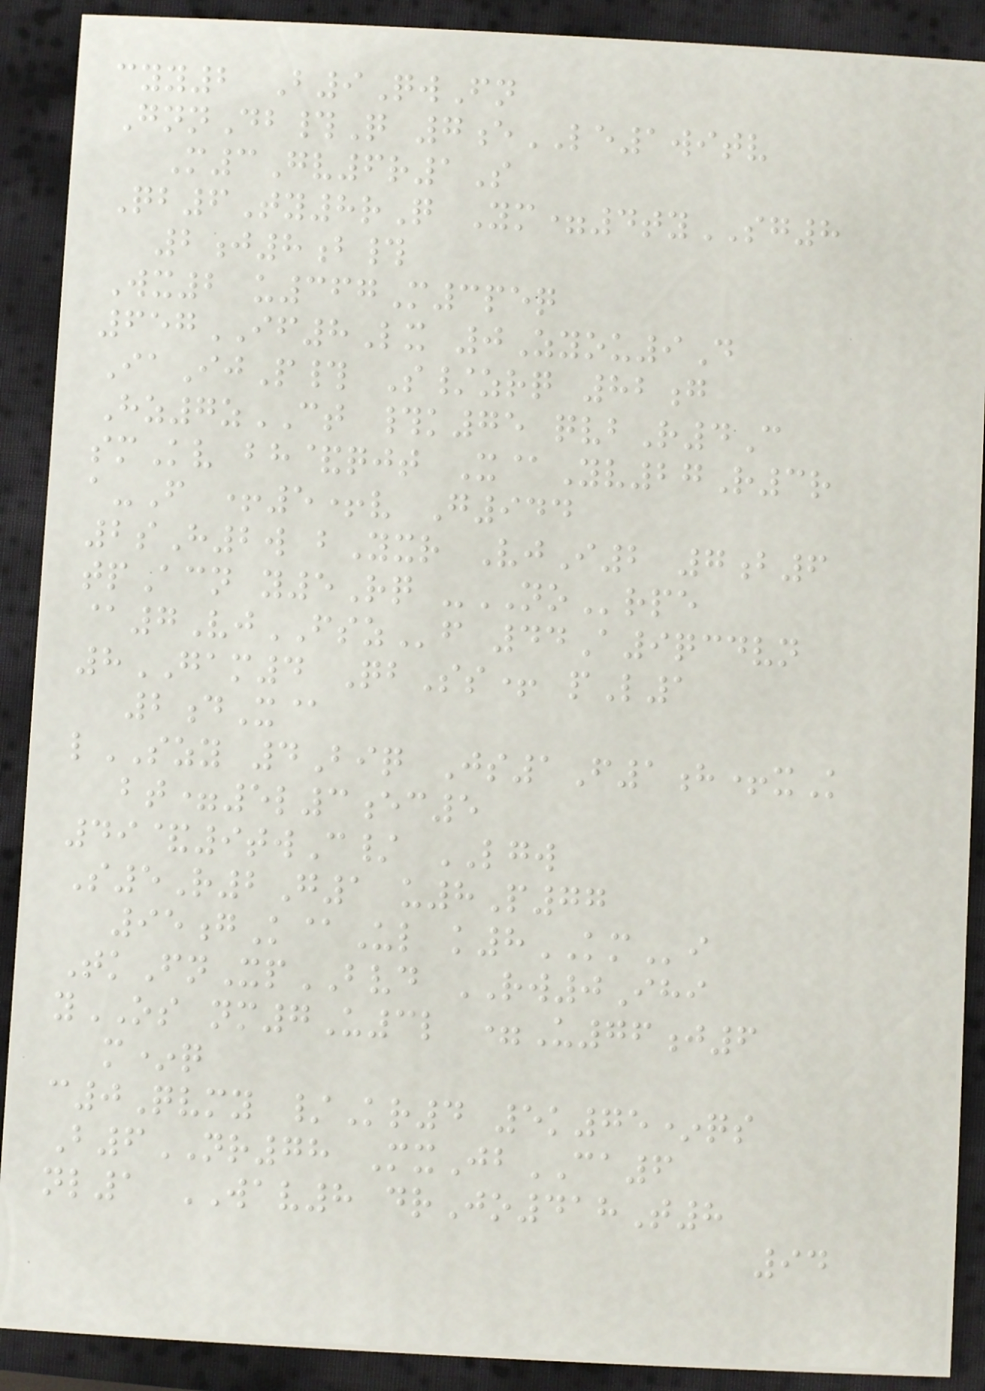cyy2 B9QwFn
GnnDb#Q 7eLE1witv
M3Gv6r1S
Qb6Ty8rQ Ym=4tySG8
2j8b#
Wx2 u367M3peq
657IF8Lx 0Zyou9D
IaIjP# S/zrq 82g
Hz7zCT #k75 qvbR4C
smKv bh&qjt X@Yv27R3r
a-F +5+v G944
2sH2w bYxr VjI2 7b6
tpAcn y5Rq -NOrpe
@7VjFSZf 44A9qcdvn
8GAM4 QbSs+ pL1
2dX@
lSZY 4Biq Js1F1h+xK
bt=5l3ec5
49&9twC/ LGW
S5R2G1 u8P77
95gK@Ul k8KMi
TkFnXpBVD RW0Ihi
yOS nm7U3l =U76j6
m*q
c0Qvmy /Kr4 5k75*qs
B6NR78 MxJbCA6
nl1 WAV8 drJo418T8
94
